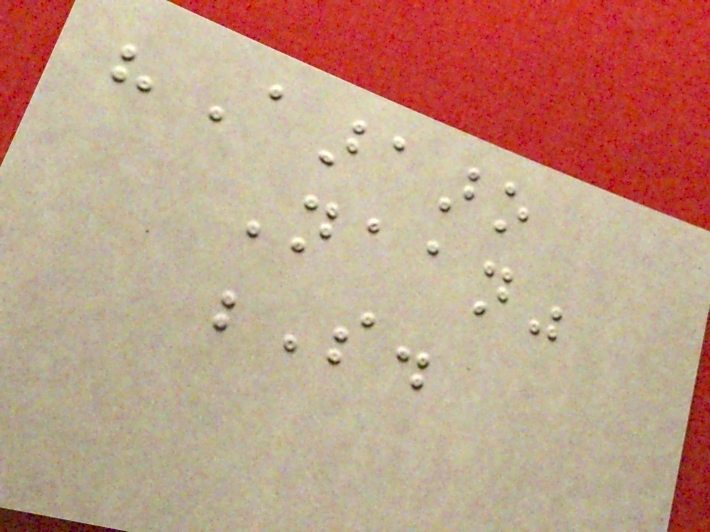"Aaraaro
Naan"
S.
